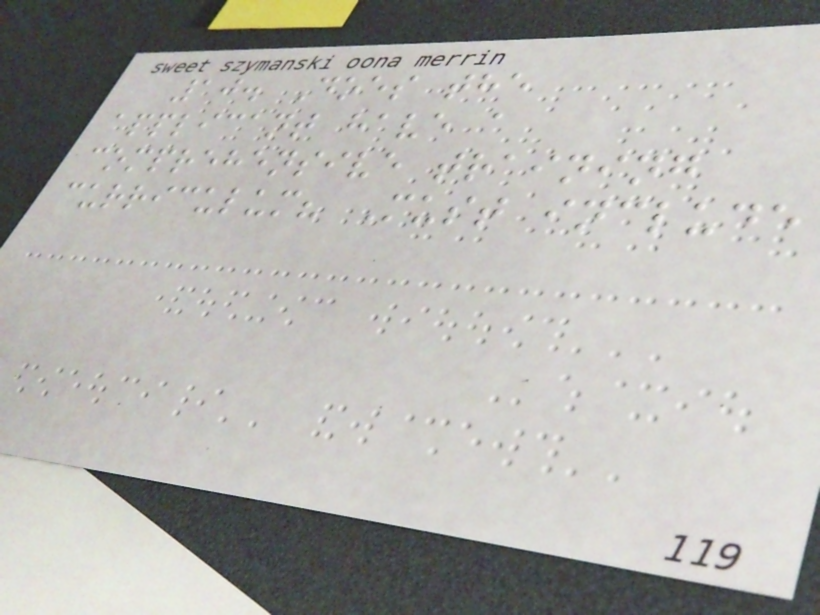10. Does the
applicant have a
comprehensive training
curriculum? Must include
